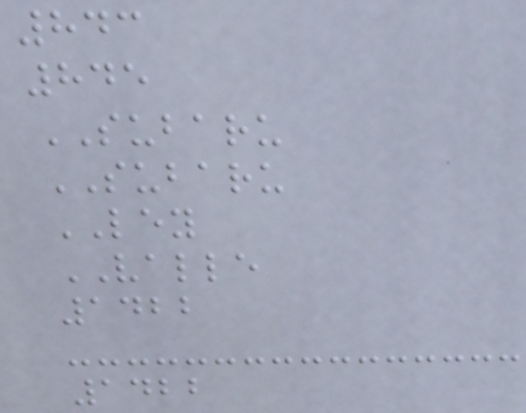843
845
SUBARU
SUBARU
LEY
VALLE
1422
1422
